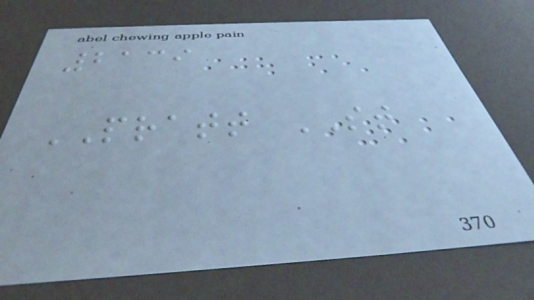2139
PRATT ST
